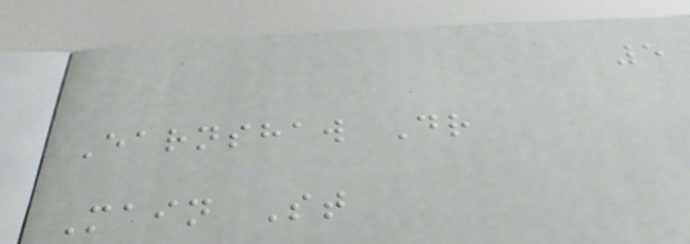5
Earnshaw Dr
Main St
